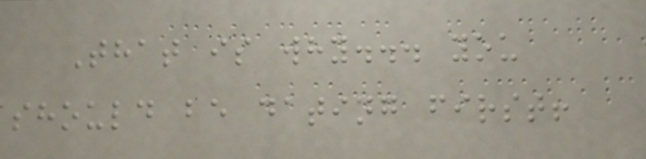That is why... you
should be dating first!
